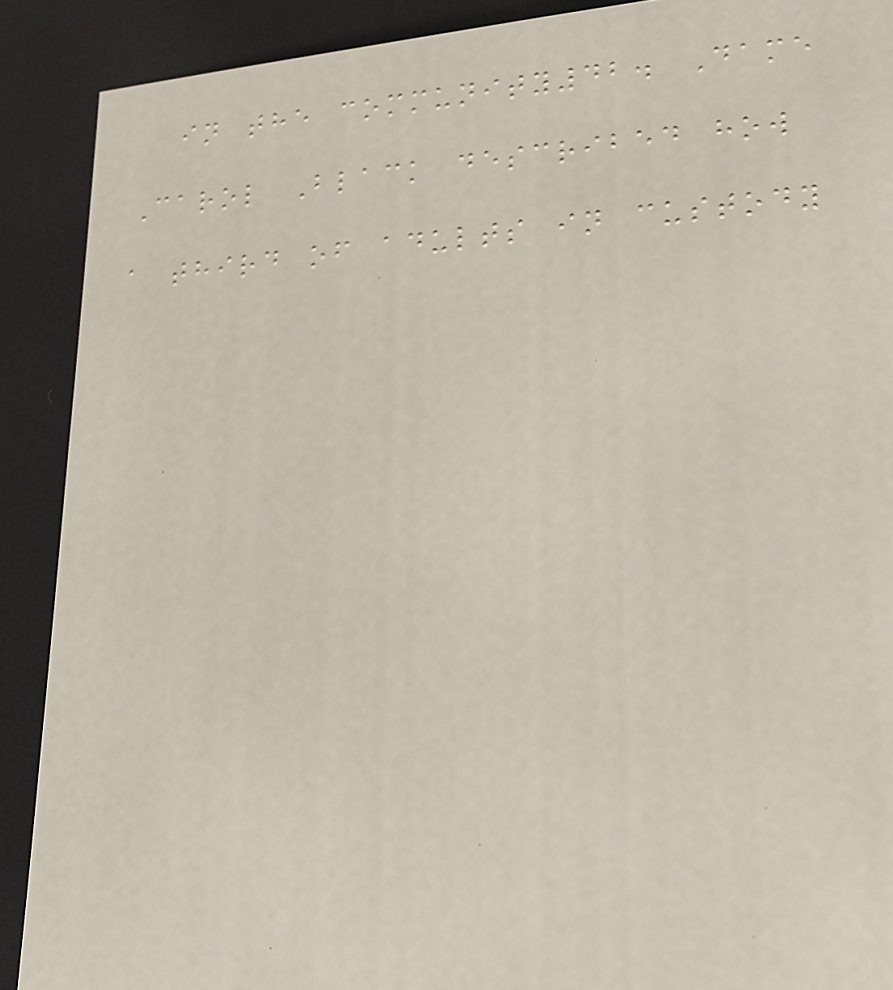in the community42. Dame
Carol Black described how
a third of adults in custody
